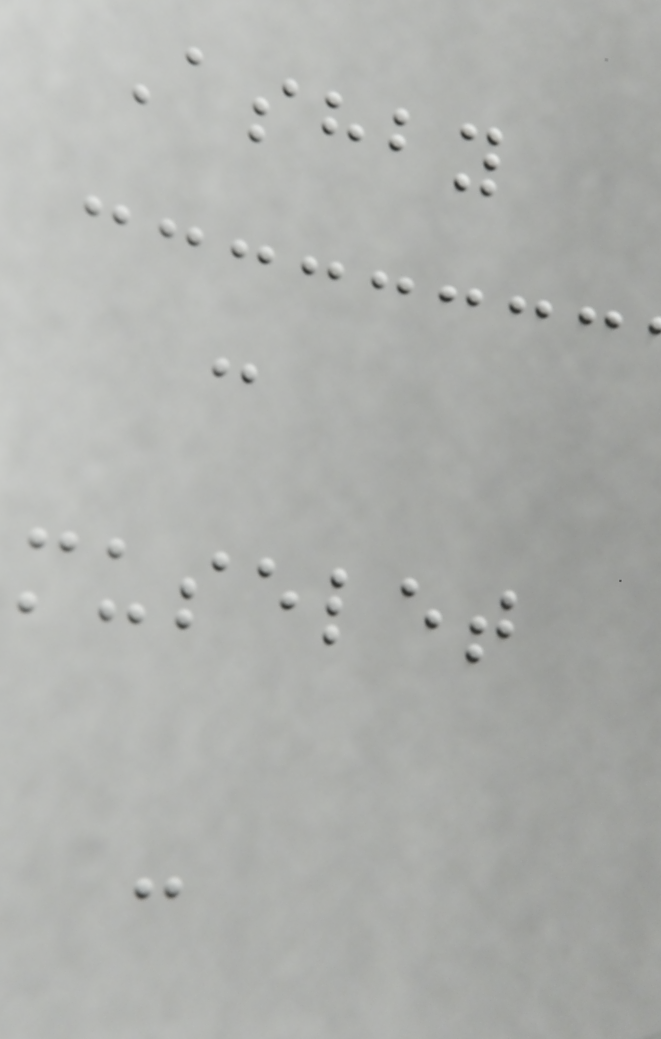Ashby
-
muselet
-
